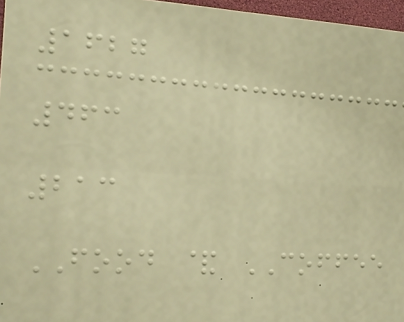1627
463
213
FOOD & COFFEE
